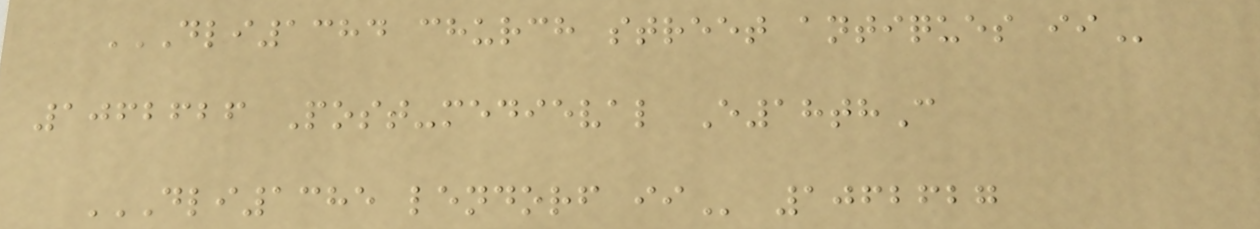DLI1384 CHURCH STREET ANTIQUES II
1062626 Post-medieval E18thC
DLI1385 LENDORF II 1062627
